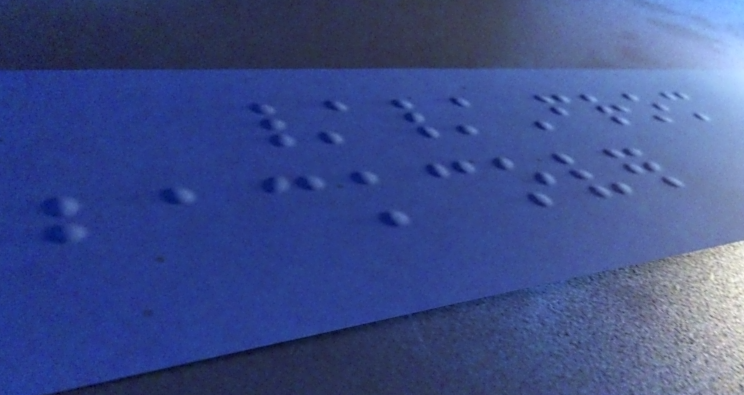//From
backcover
